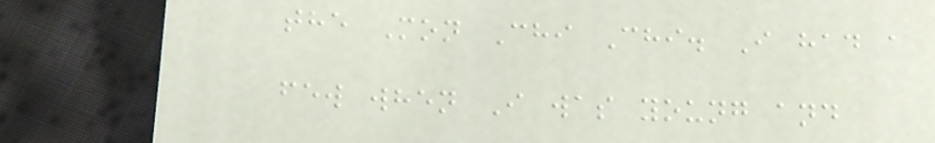the Mon Chi Chi. I had a
few when I was young and
